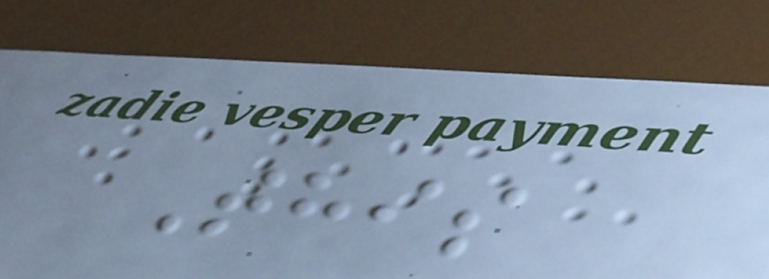This
